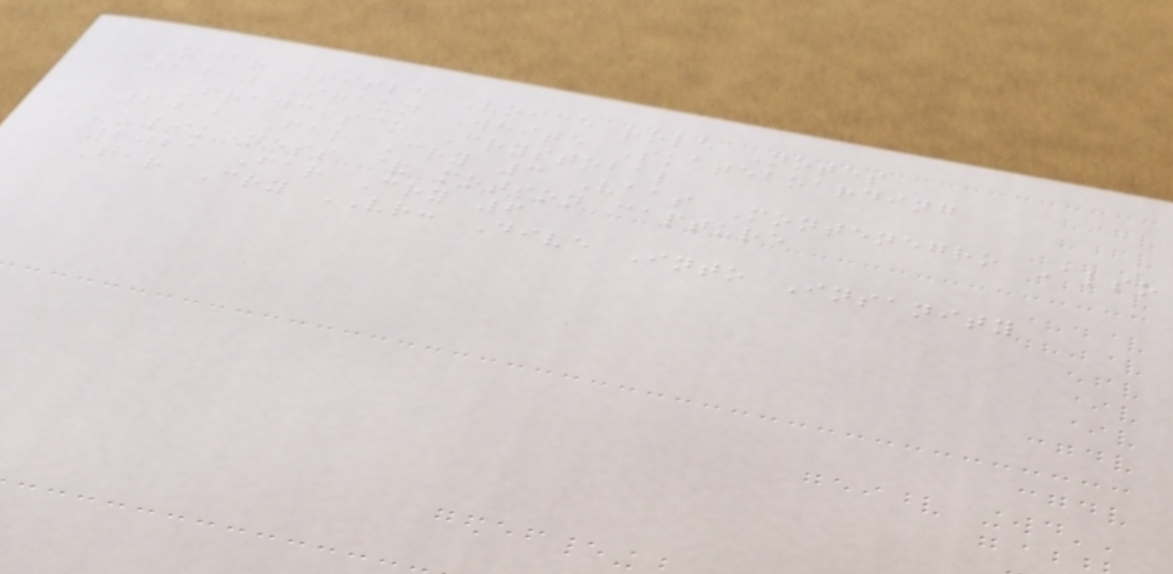Year Title Voice role Notes
2010 Shaun White Skateboarding
Francisco Crystobal
2012 Far Cry 3 Vaas Montenegro Also
likeness & motion capture
2021 Far Cry 6
Far Cry VR: Dive Into Insanity
